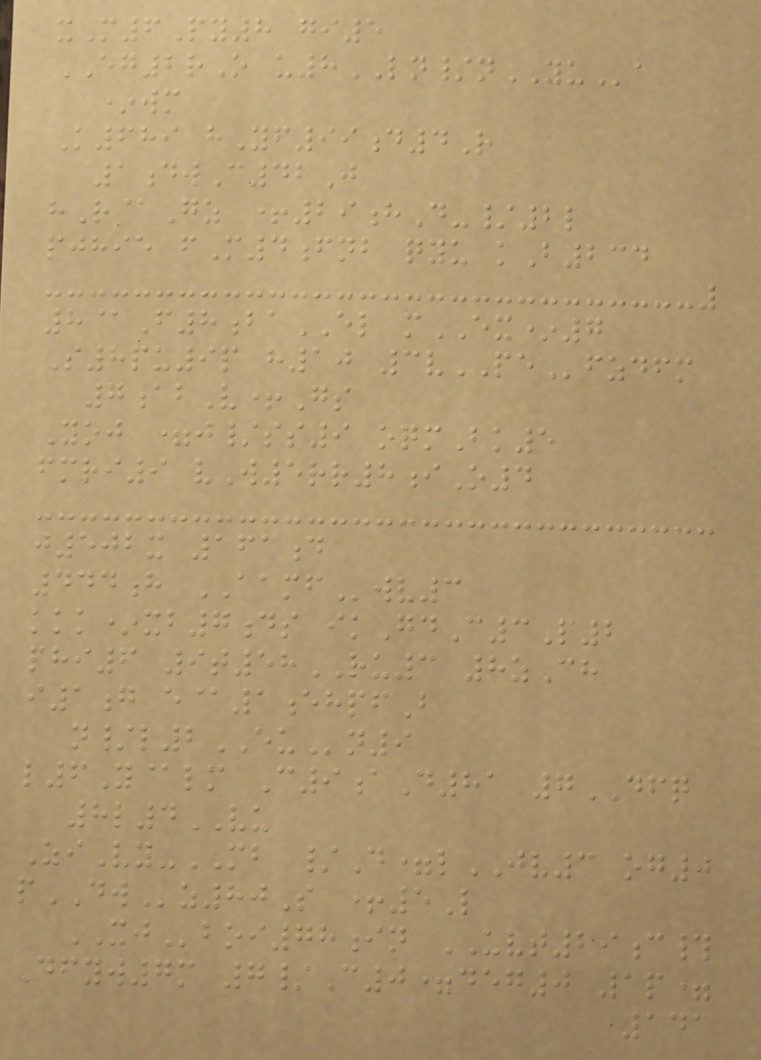xM6Py8 gi5
EG2rO u8LN/nYUa
*wm
K689 hYf99d4R
1dwC42J
hR@Gz +29hD-/2l
pjhie fM4fnb qyu kB234
8@F8baEL mEX*7
S8pu9p h10 3vPEfzdfm
7abV+Gs
Yoj =j/ss9 oqmBk5
fmri9 vW5rr8iO4
j502x 161d
444h AAMFwv3
kkk*xb7ds ikGdC3P2
phi6 9t58RU3 8zCh
i1g e@1ehpfB
n/l2EUn9
l6Y@lm C9aD81 7DFQ
8l4VU
ZiVy-MB /D=lJV3 og0
pDWz80S +5L
XJboi78in UVT29c#
Dfyw7m 7/C0=deg0 1p=
141
